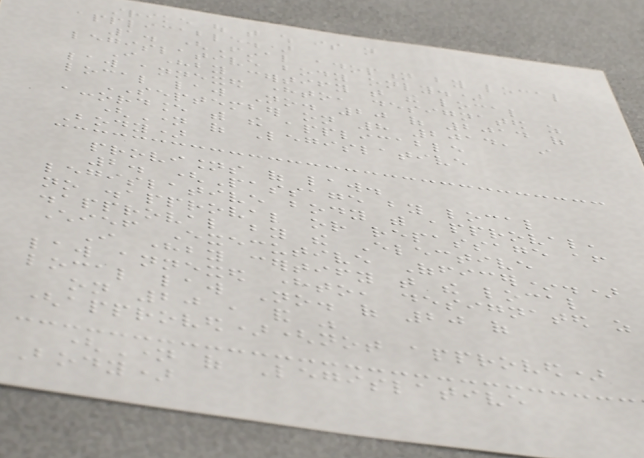strike out that which is not
applicable.)
1. (Final adoption by local
legislative body only.)
I hereby certify that the local
law annexed hereto, designated as
local law No. 20 of 2014 of
SEPTEMBER on 8 2014, in
accordance with the applicable
(Name of Legislative
Body)
provisions of law.
2. (Passage by local
legislative body with approval,
no disapproval or repassage after
disapproval by the Elective
Chief Executive Officer*.)
I hereby certify that the local
law annexed hereto, designated as
local law No. of 20 of
on 20 , and was
(approved)(not approved)
(Name of Legislative
Body)
